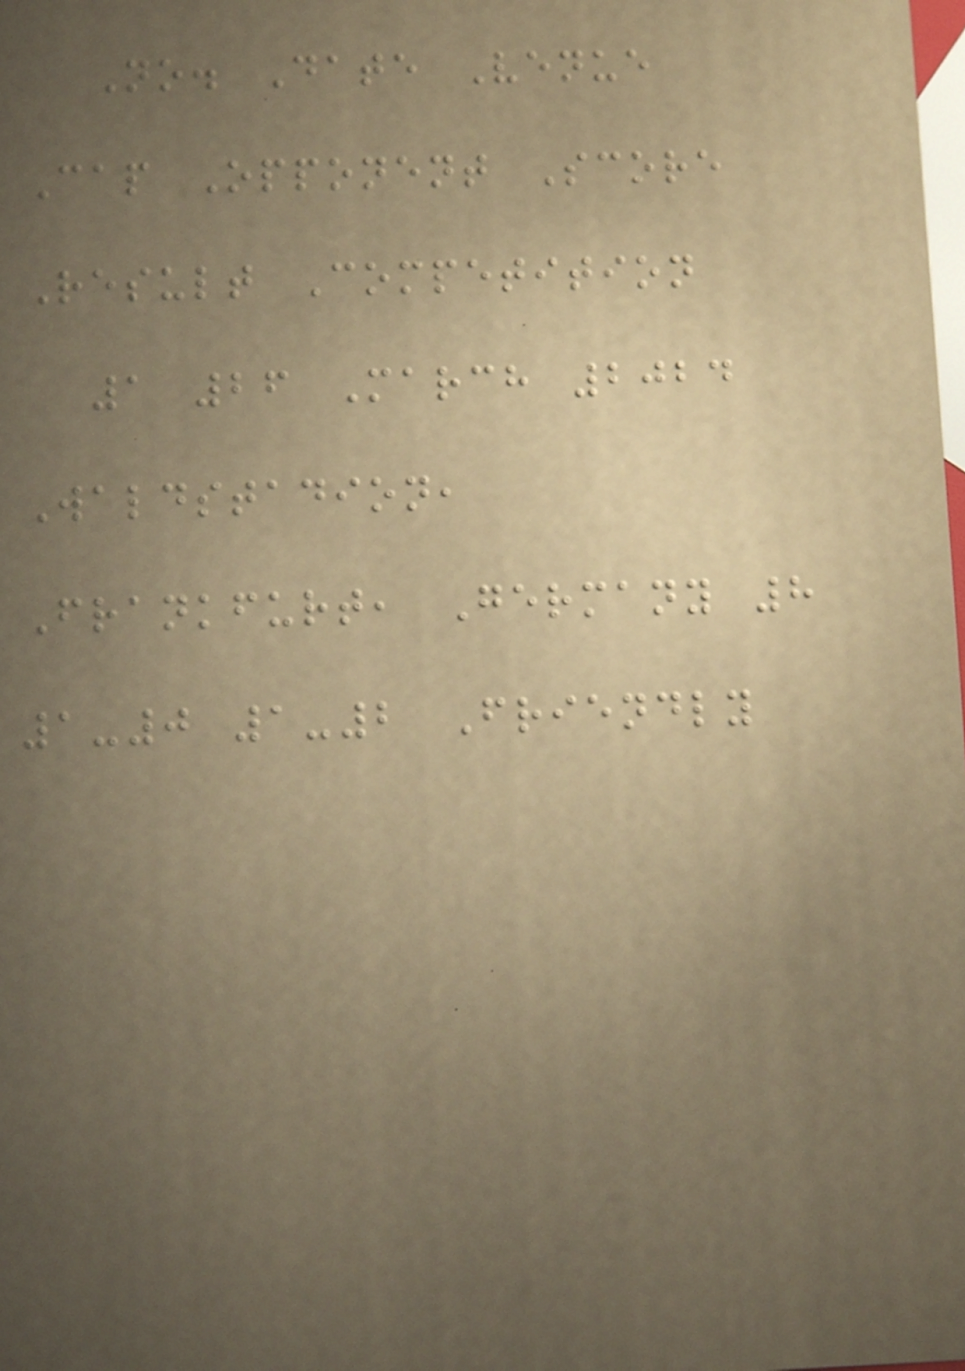No. Date Venue
Cap Opponent Score
Result Competition
1 26 March 2024
Waldstadion,
Frankfurt, Germany 8
1-0 1-2 Friendly
